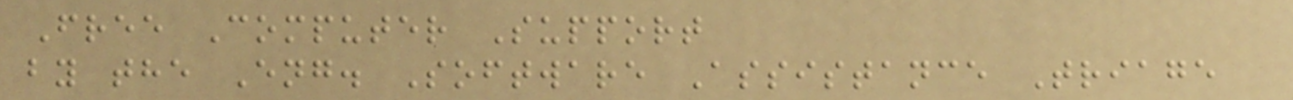Free Computer Support
by the Eng. Software Assistance Triage
